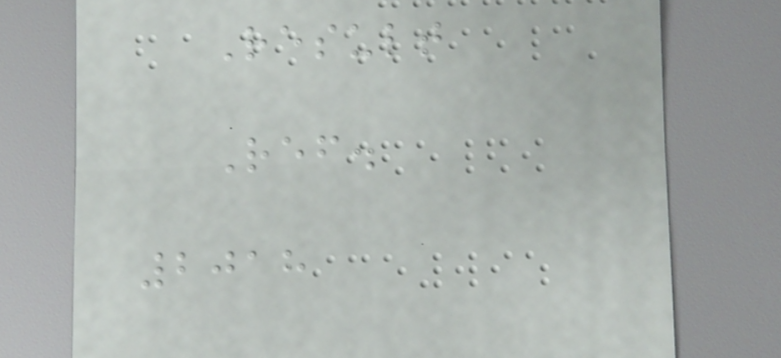Result
Ref.
2018
